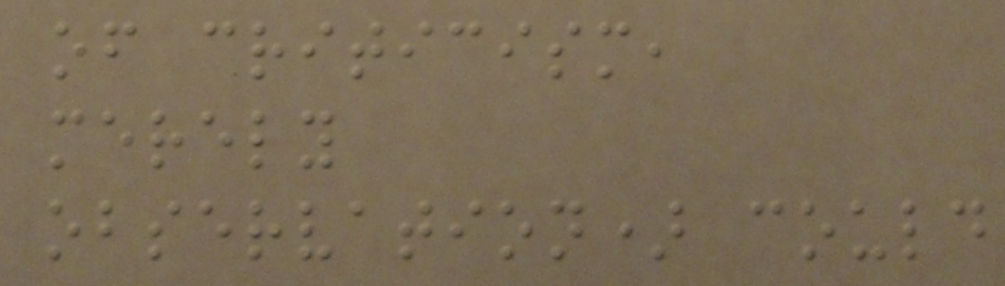of criticism,
merely
observation) could
